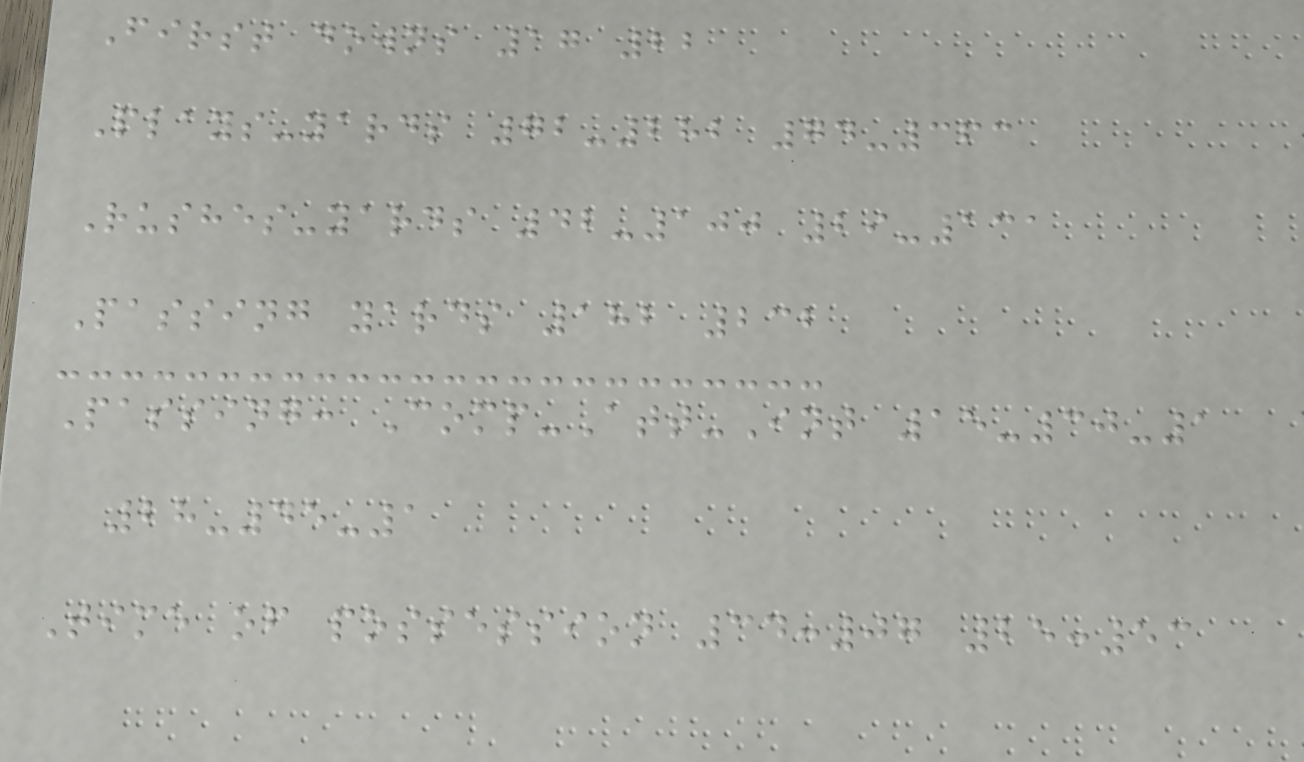First downs 17 22
Plays-yards 72-282 74-363
Rushes-yards 42-100 29-131
Passing yards 182 232
Passing: Comp-Att-Int 15-30-1
28-45-1
Time of possession 34:07 25:53
